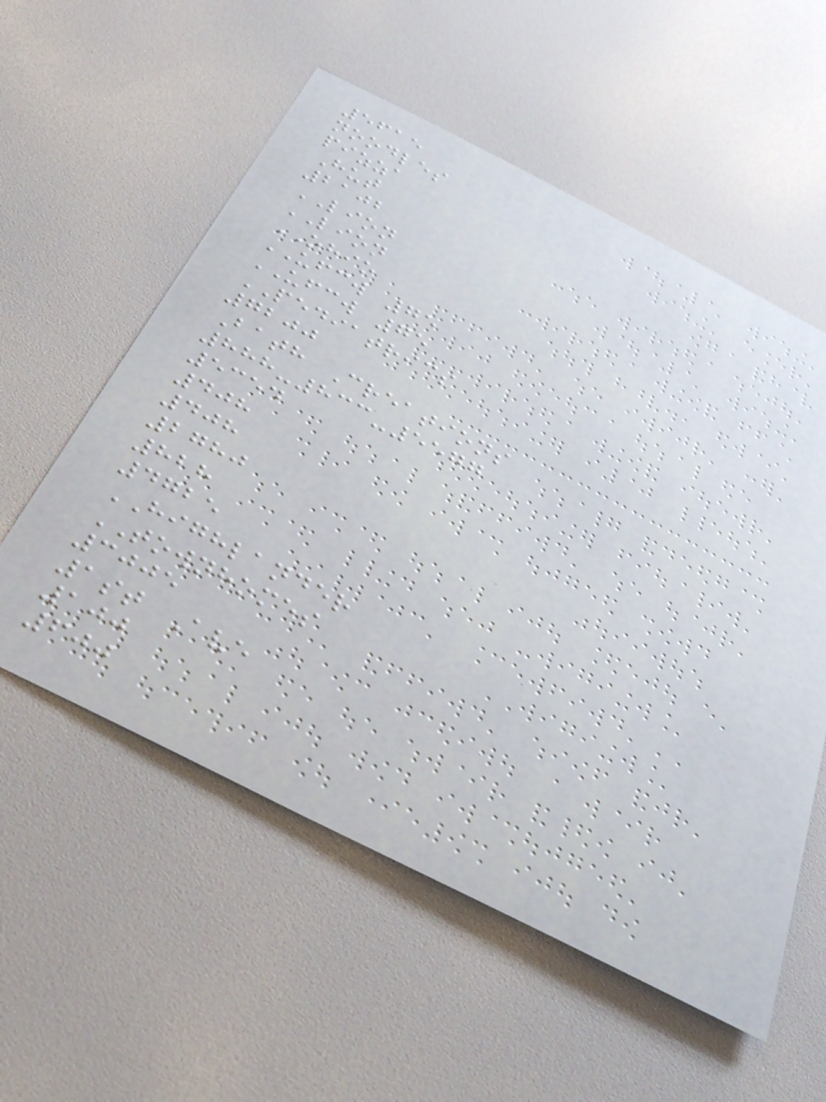5615
noodles
pizza
Hut
2102
LION
LION
OHIO
UFCW 75
UFCW 75
PEDIATRICS
7200
Bath Creations
888-833-5577
5354
408
408
2780
828
4725
HIGHLANDER
TOWNHOMES
3005
1st Ave
100
600
